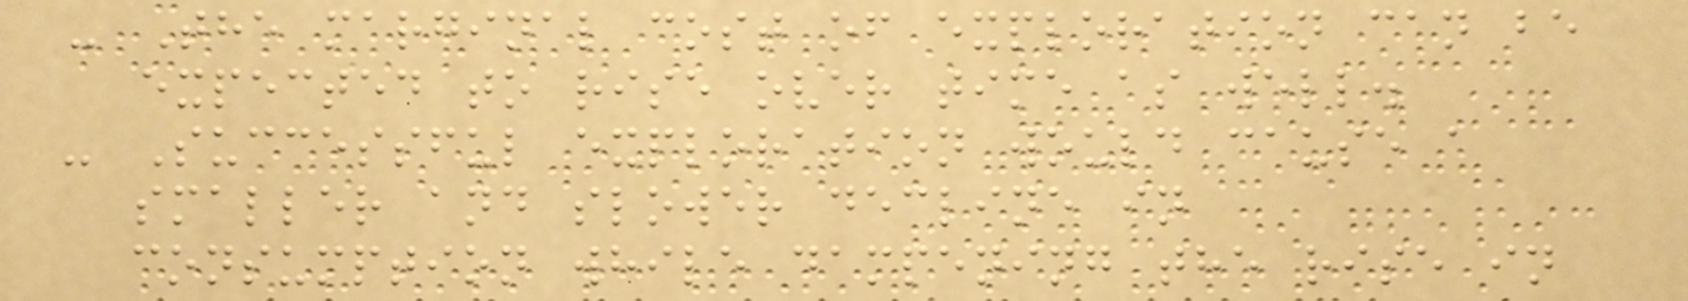- The marginal cost of exploration can be
expected to rise over time as well.
- Successful exploration would cause a
smaller and slower decline in
consumption while dampening the rise in
